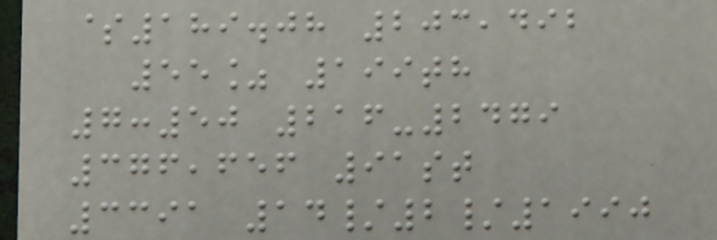$189.08 203,492
55% 199th
7:50 216-2479
376,656 91st
3391 14/2/1990
